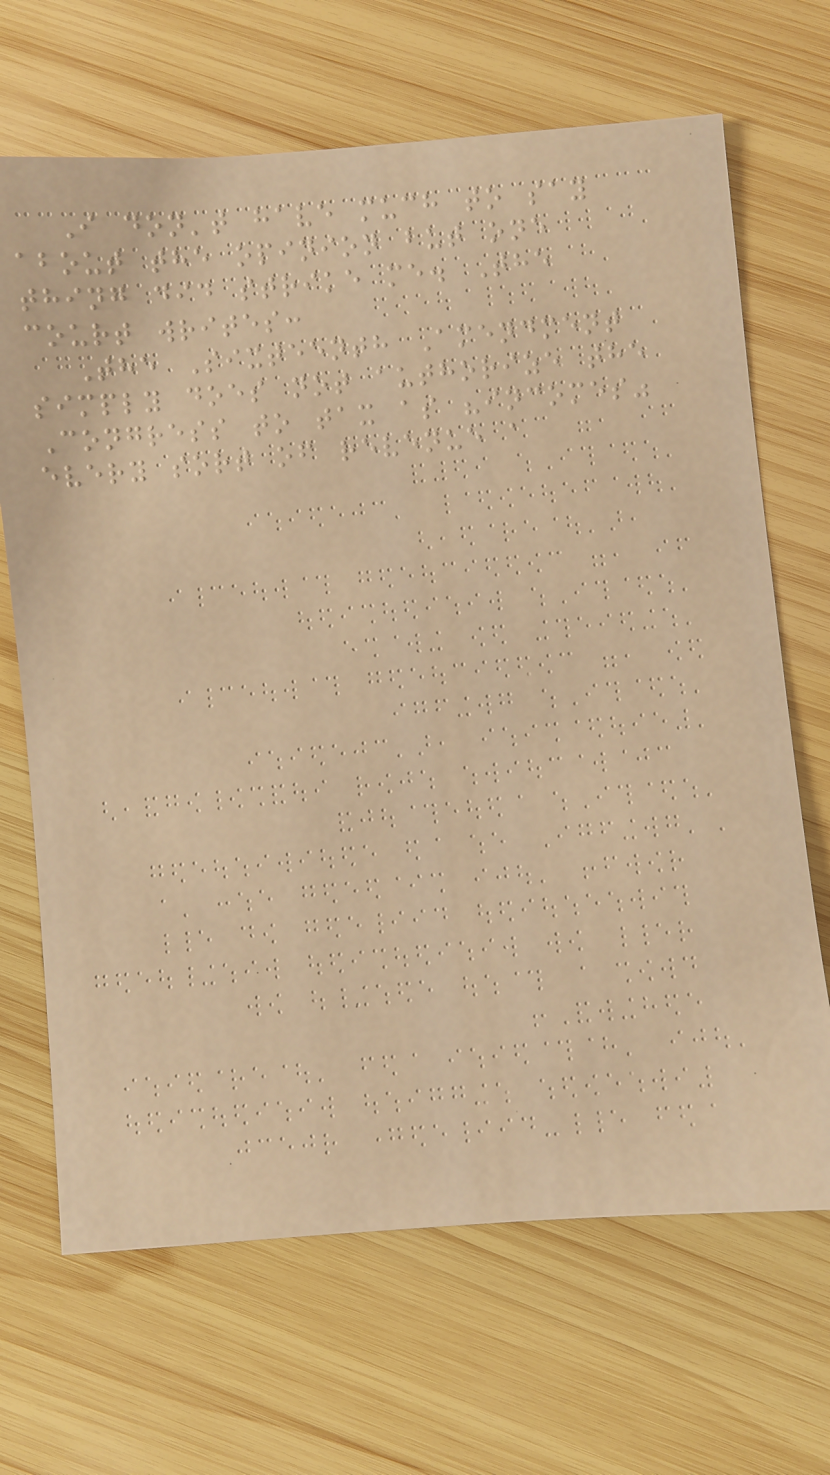I don't have much to say
about the opinion but one
thing did strike me. The
court writes:
The Sixteenth Amendment
simply does not authorize the
Congress to tax as "incomes"
every sort of revenue a
